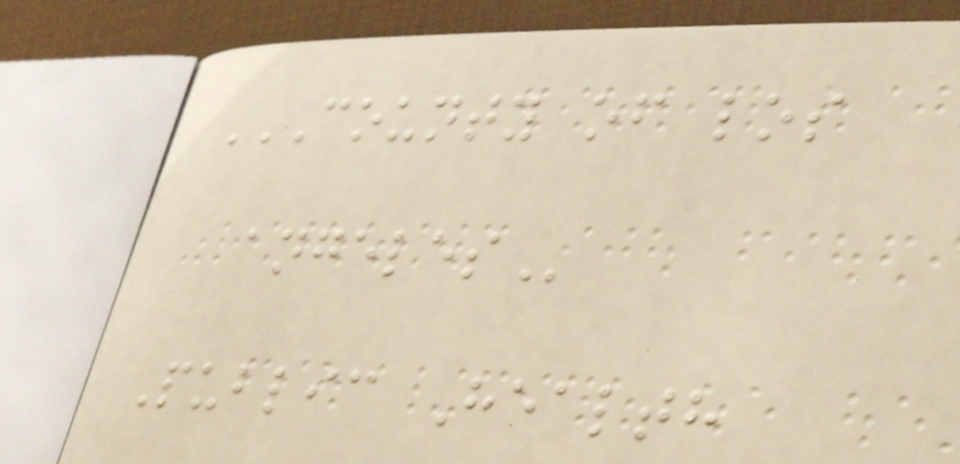COUNTY OF LOS
ANGELES
Public Health
